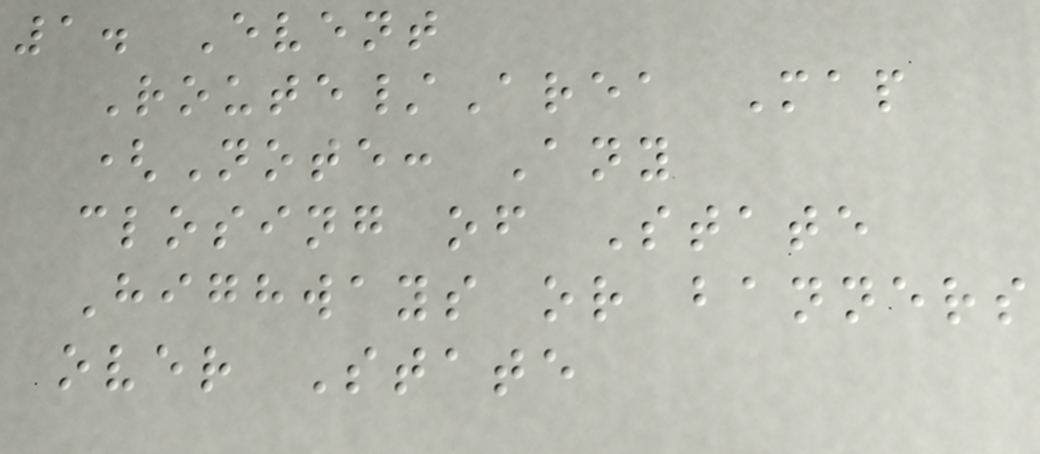1. Event
Route/Area Map
(Note: Any
closing of State
Highways or banners
over State
